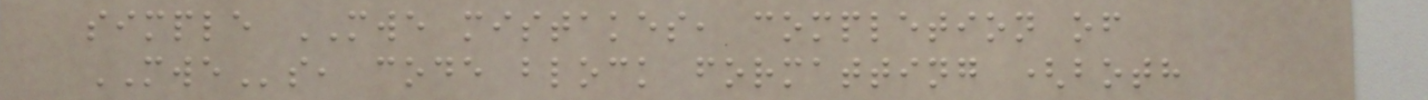simple MWE mistakes, completion of
MWEs, code block formatting (both
